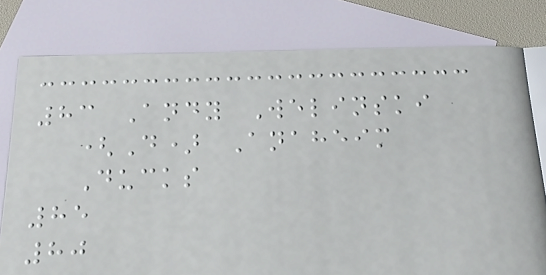83 Andy Welinski
(D) Anaheim
Ducks
85
80
